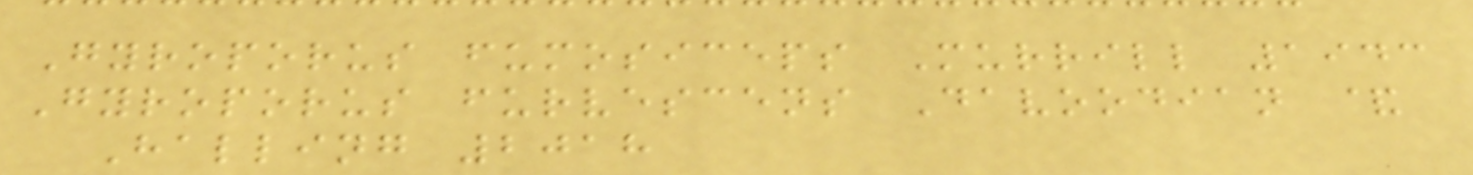Gyroporus fumosiceps Murrill 1943
Gyroporus furvescens Davoodian &
Halling 2018
